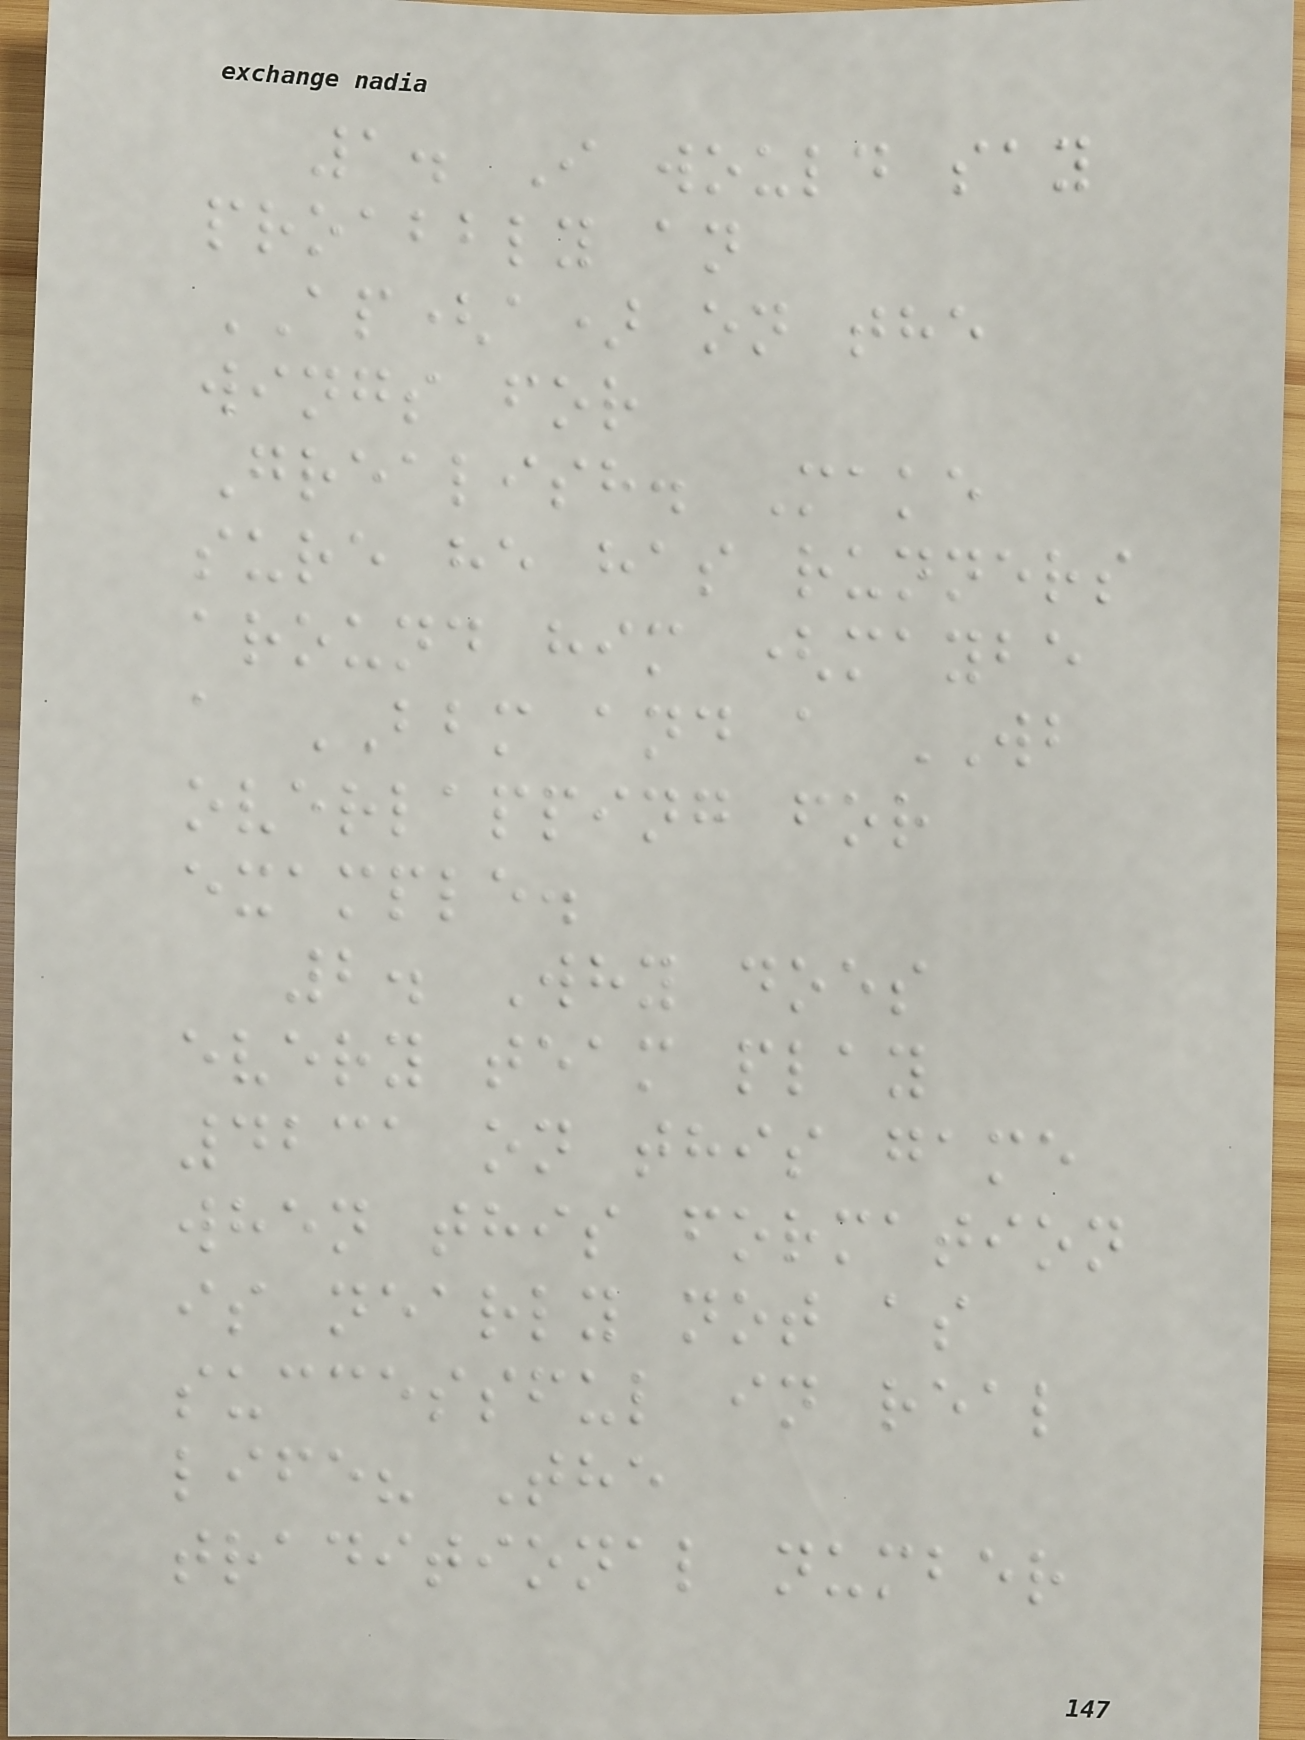1. I would say
proabbly an
AP(a) on the
wings for
Grealish. Make
sure he has runners
around him (maybe
a BBM and a WB
overlapping for
example.
2. Why does
every team play
4231 on this game
when this formation
is nearly not as
successful in real
life? The
traditional number
